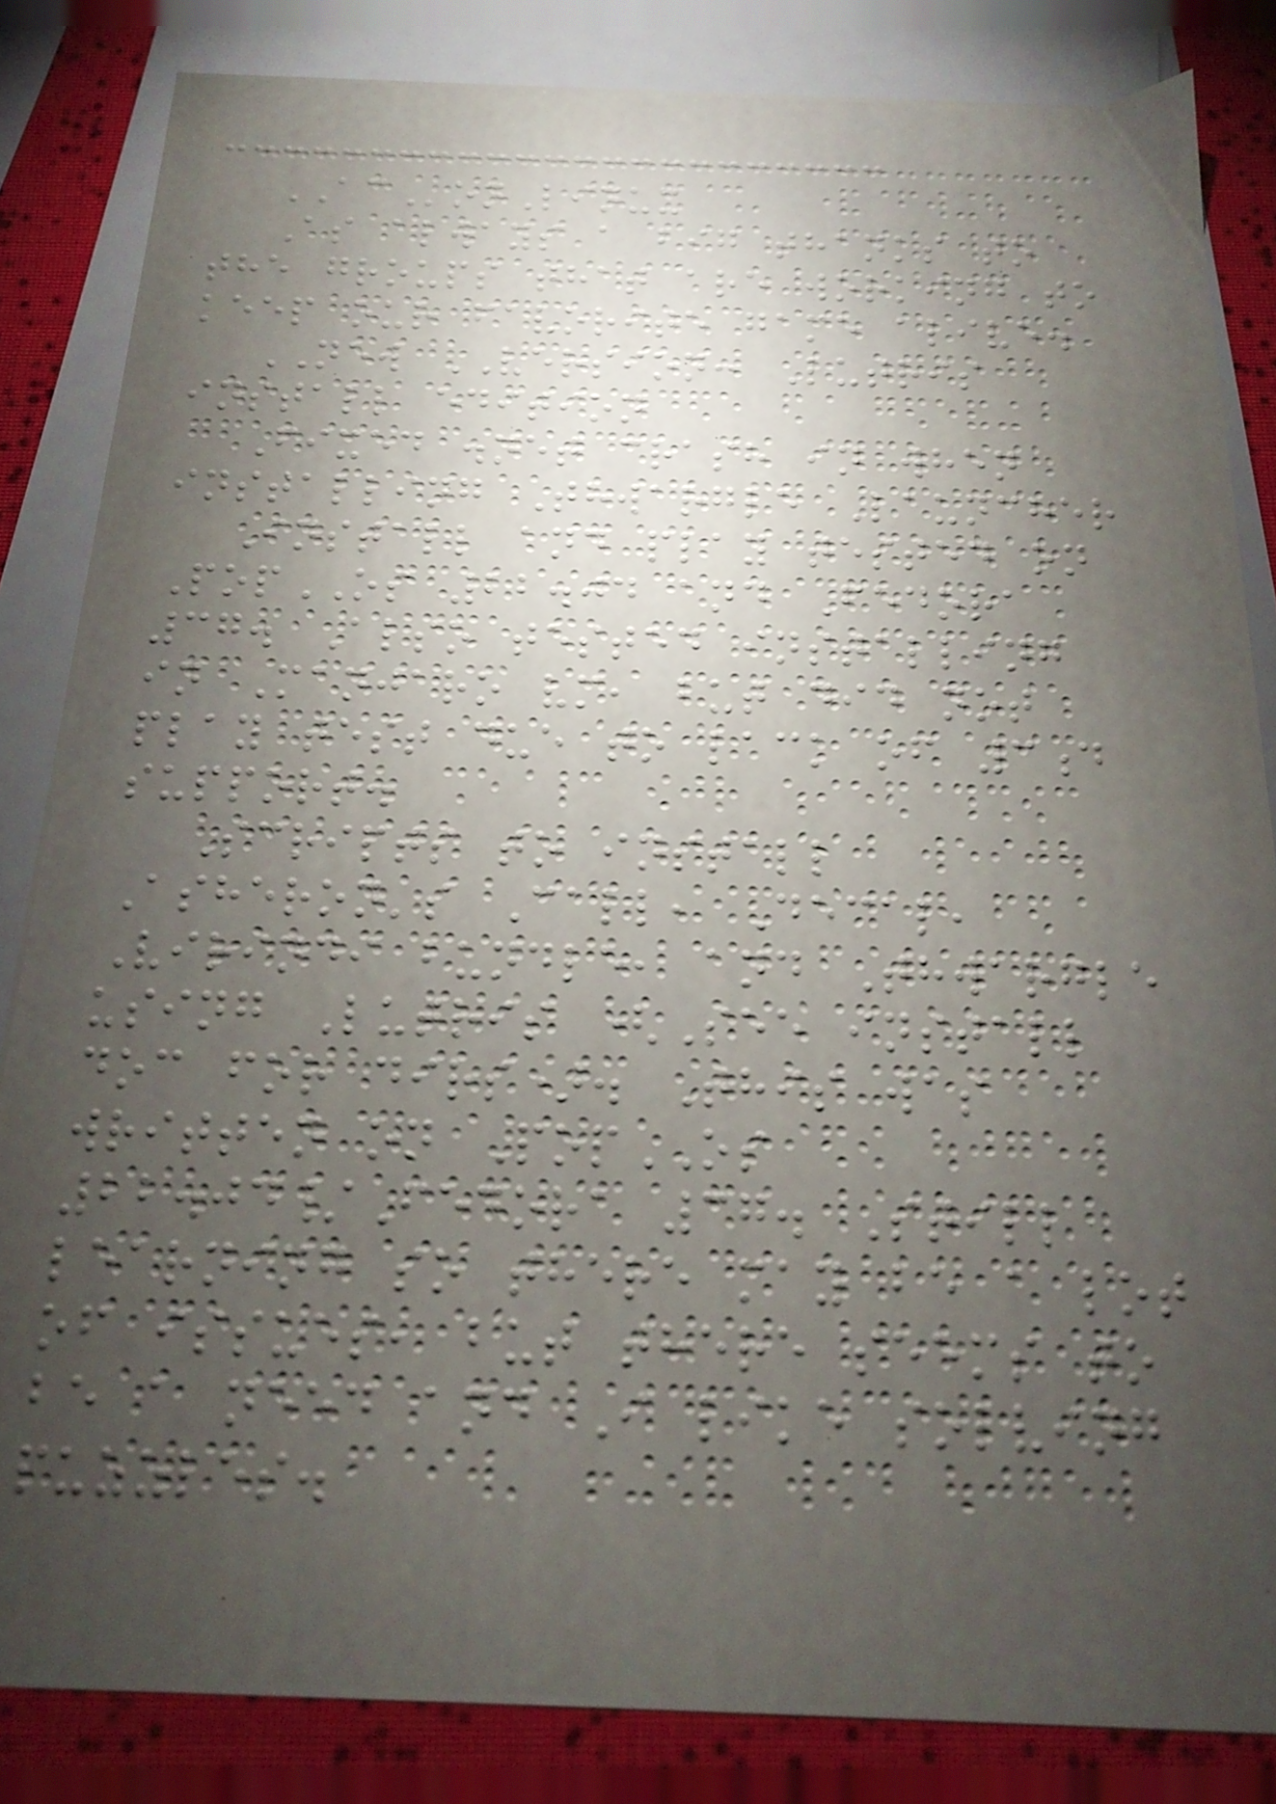AConLinux
As always a big thanks to
the groups that are working to
keep our favorite game alive.
NEW VERSION: Lutris
install edition
Fixed .net crash in when
installing Thwargle Launcher
Install and play tested on
PopOS 22.04 and Fedora
37. Also tested installing
in Manjaro vm, but did not
play test due to lack of 3d
support.
Scripts to install
Asheron's Call, Decal,
Virindi bundle, and Thwargle
using Lutris (See install
doc for dirs). This was
written on PopOS
22.04/Fedora 37. Still
learning so there may be a lot
of issues, but there seems to
be a need and I like solving
puzzles.
